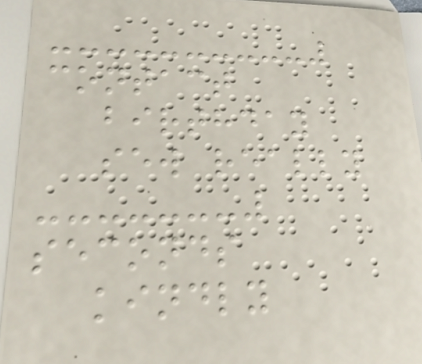contact
birthday
sew really
seconds
kindly
